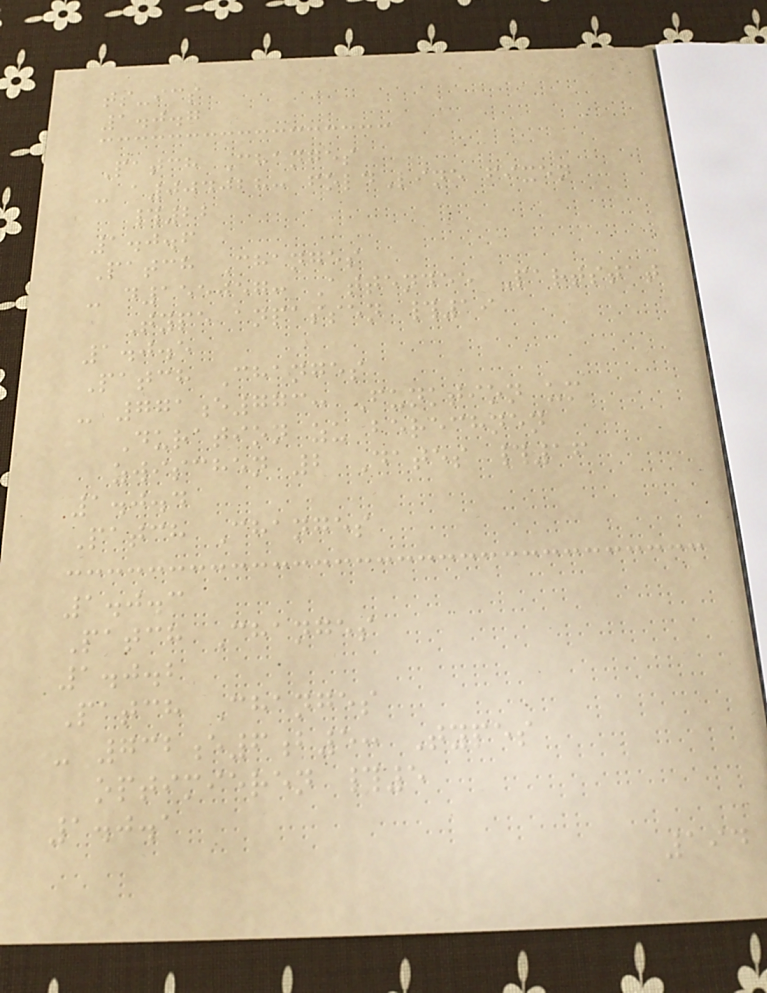ts-ics
1.0.7
Patch Changes
- a004028: foldLine fixen
#22
1.0.6
Patch Changes
- d155057: Attendee Partstat
Type anpassen #19
1.0.5
Patch Changes
- 771e773: Funktion um
Duration zu berechnen
zwischen 2 Dates #16
1.0.4
Patch Changes
1.0.3
Patch Changes
1.0.2
Patch Changes
- 732e6b5: Types
optimieren #5
1.0.1
194
